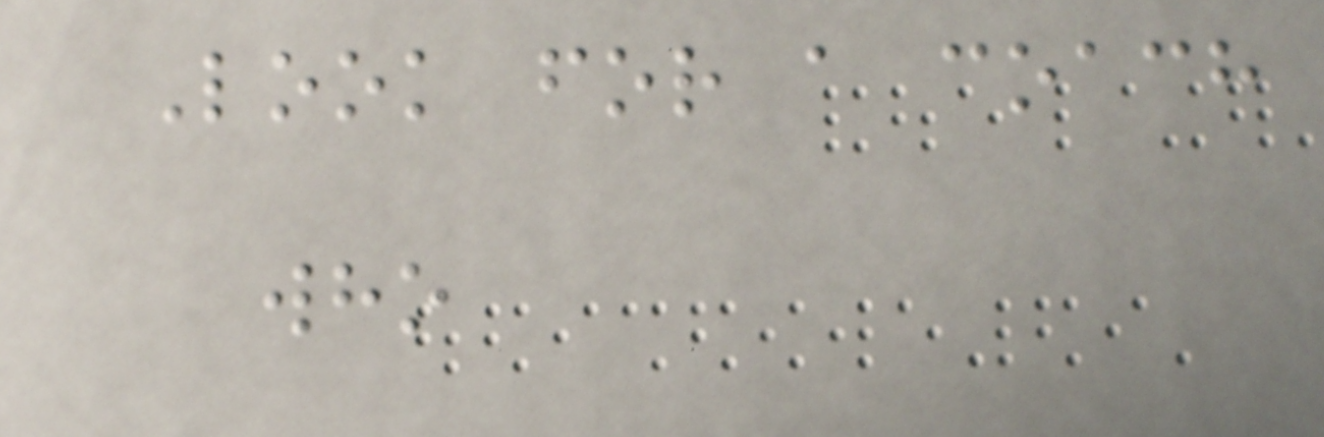Look for a coach
who
